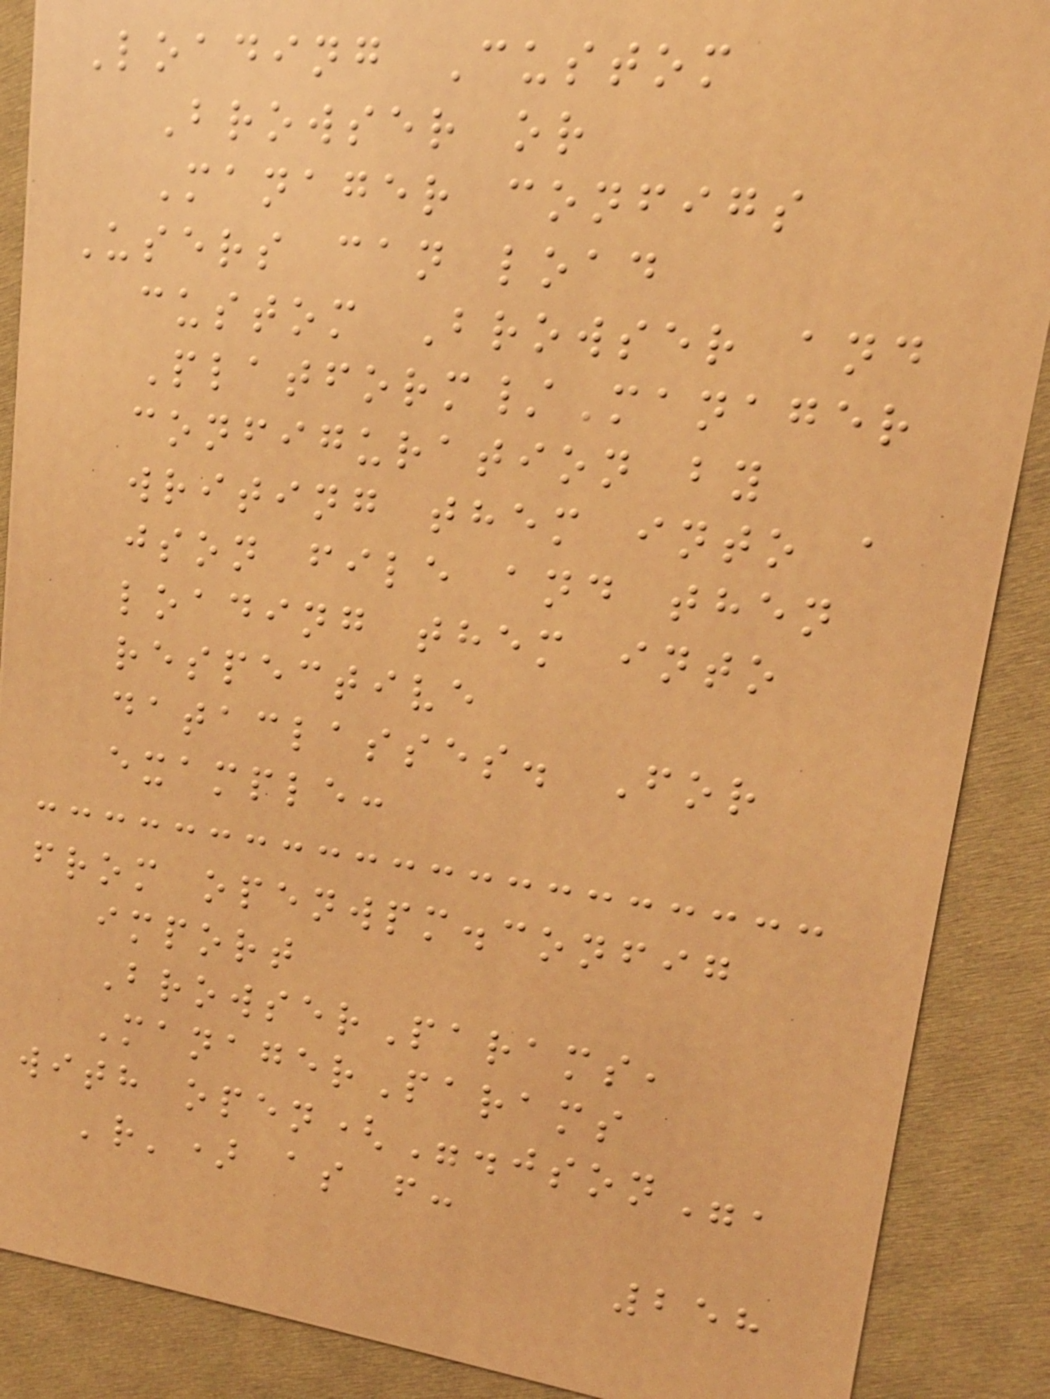Loading Custom
Browser or
Manager configs
Users can load
custom Browser and
Platform/Manager
configuration by
writing them into a
json file and then
loading them into
respective
dataclasses. For
example:
from openwpm.config
import
BrowserParams,
ManagerParams
with open(".json",
'r') as f:
258
